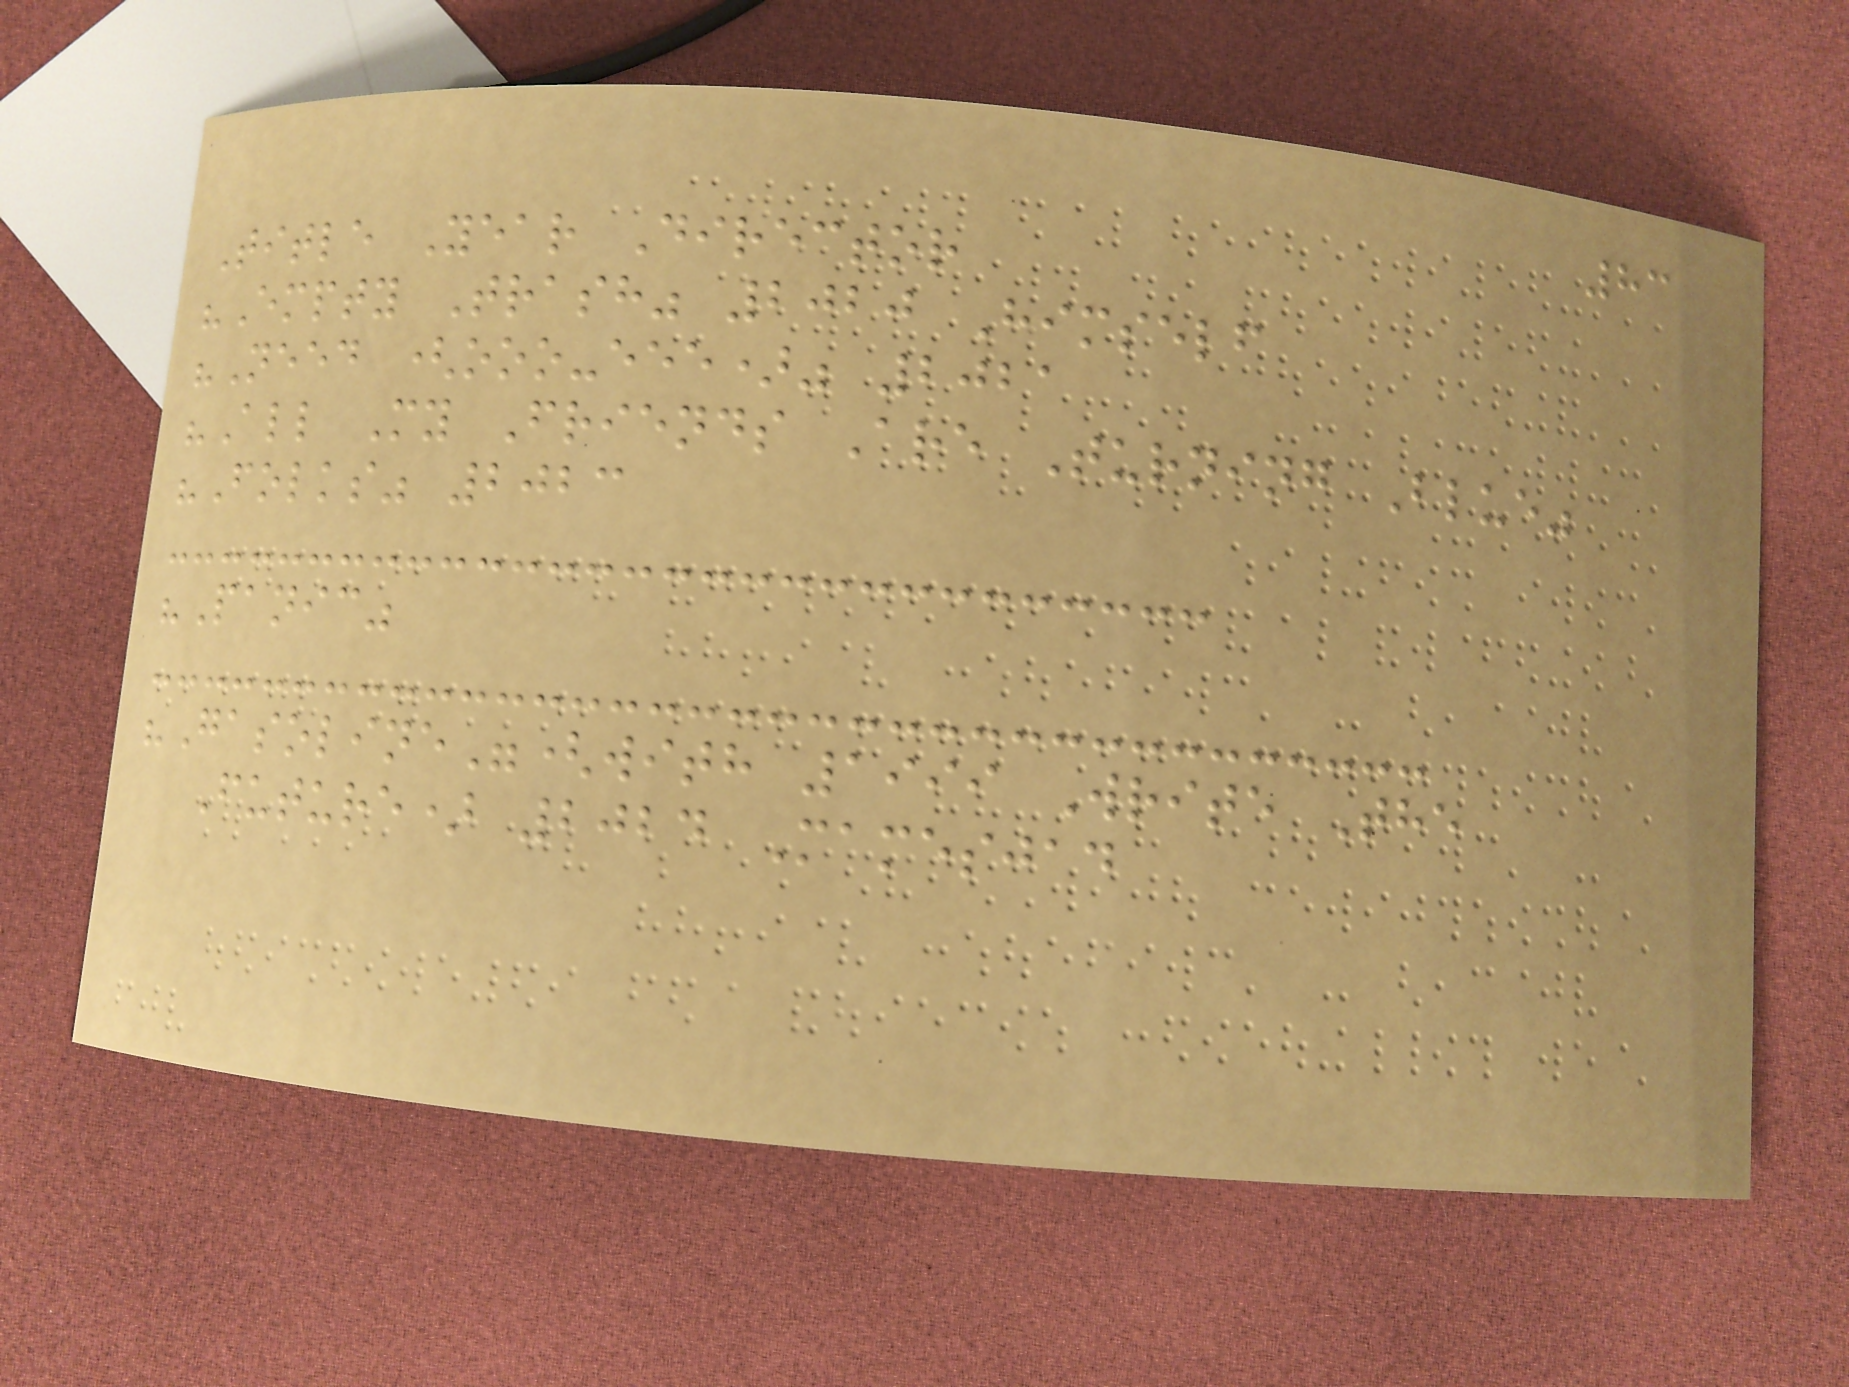83
Title Year Director
"Empty Trash" 2020 Himself
"Need (ooo-eee)" 2021
"All My Friends Are Turning Blue"
"Folks" 2023
"Panic"
"Gasoline"(with 1999 Write The
Future) 2024 Mamesjad
